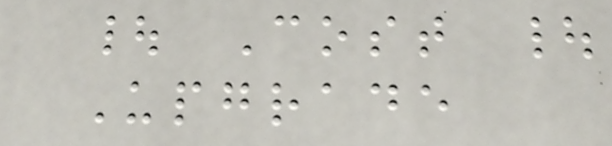| Cost |
Upgrade
